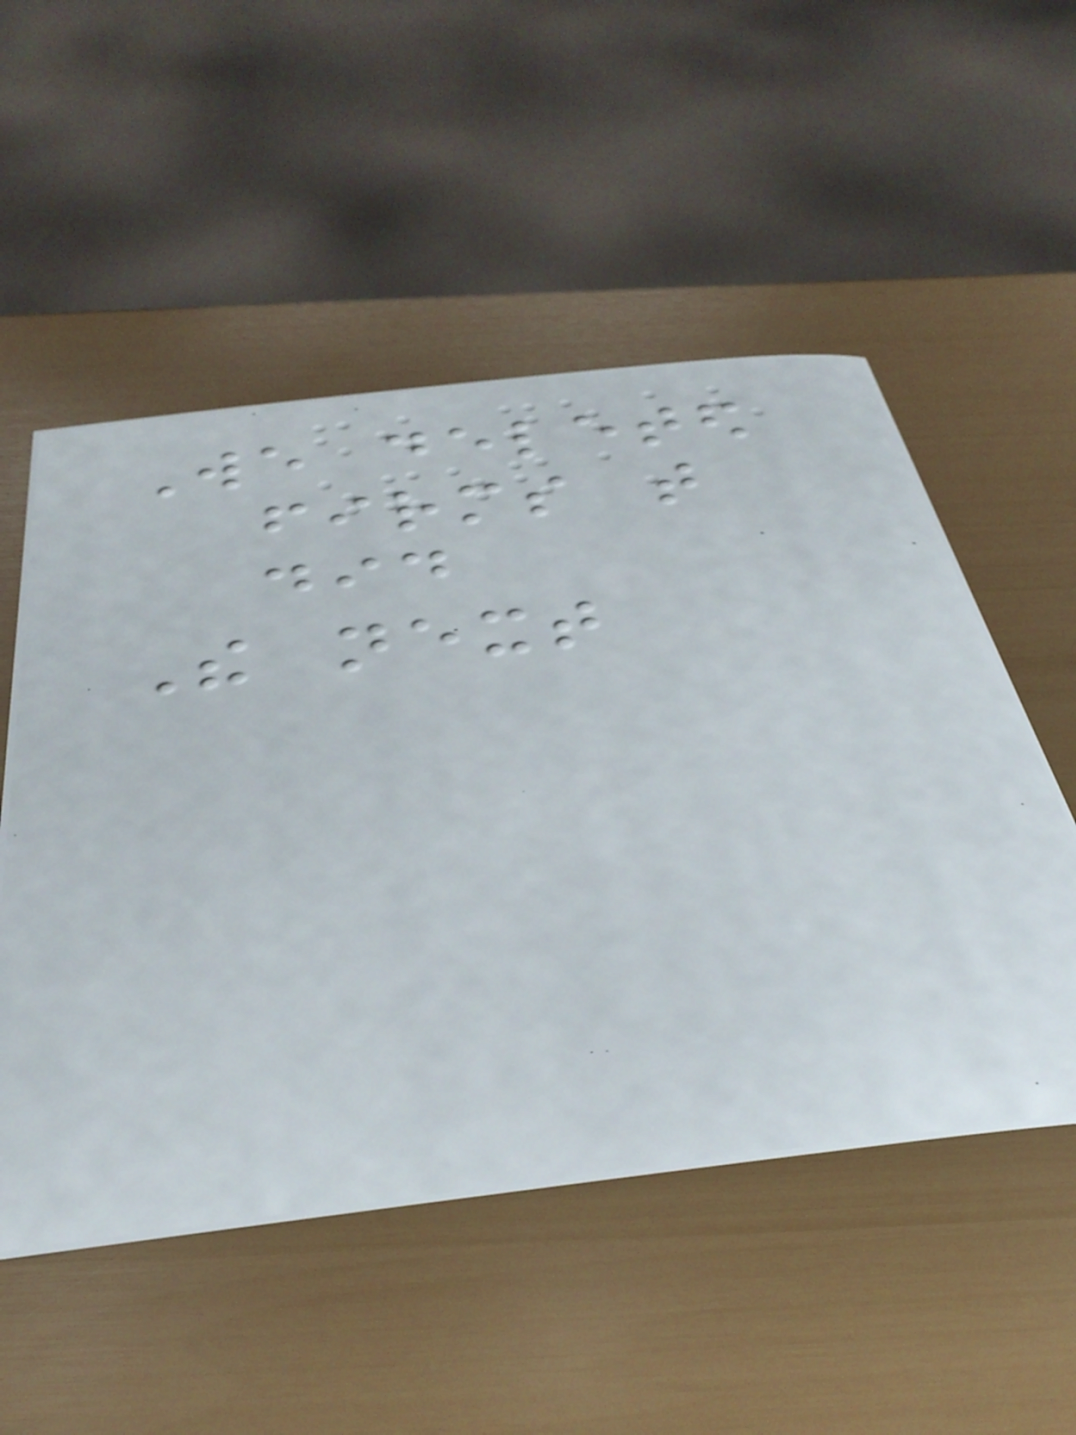We deleted
firms that
did
The next
